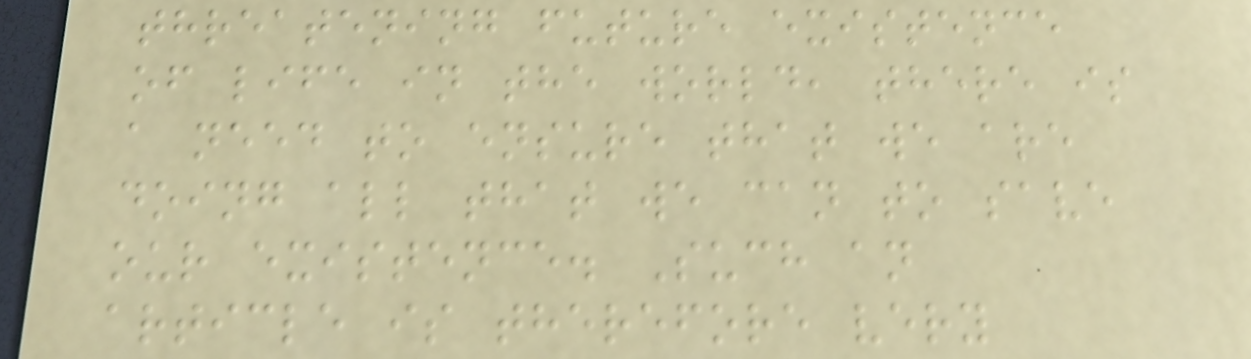threatening future existence
of life in the world, there is
a need to ensure that we are
doing all that we can to save
our existence. Such an
article is therefore very
